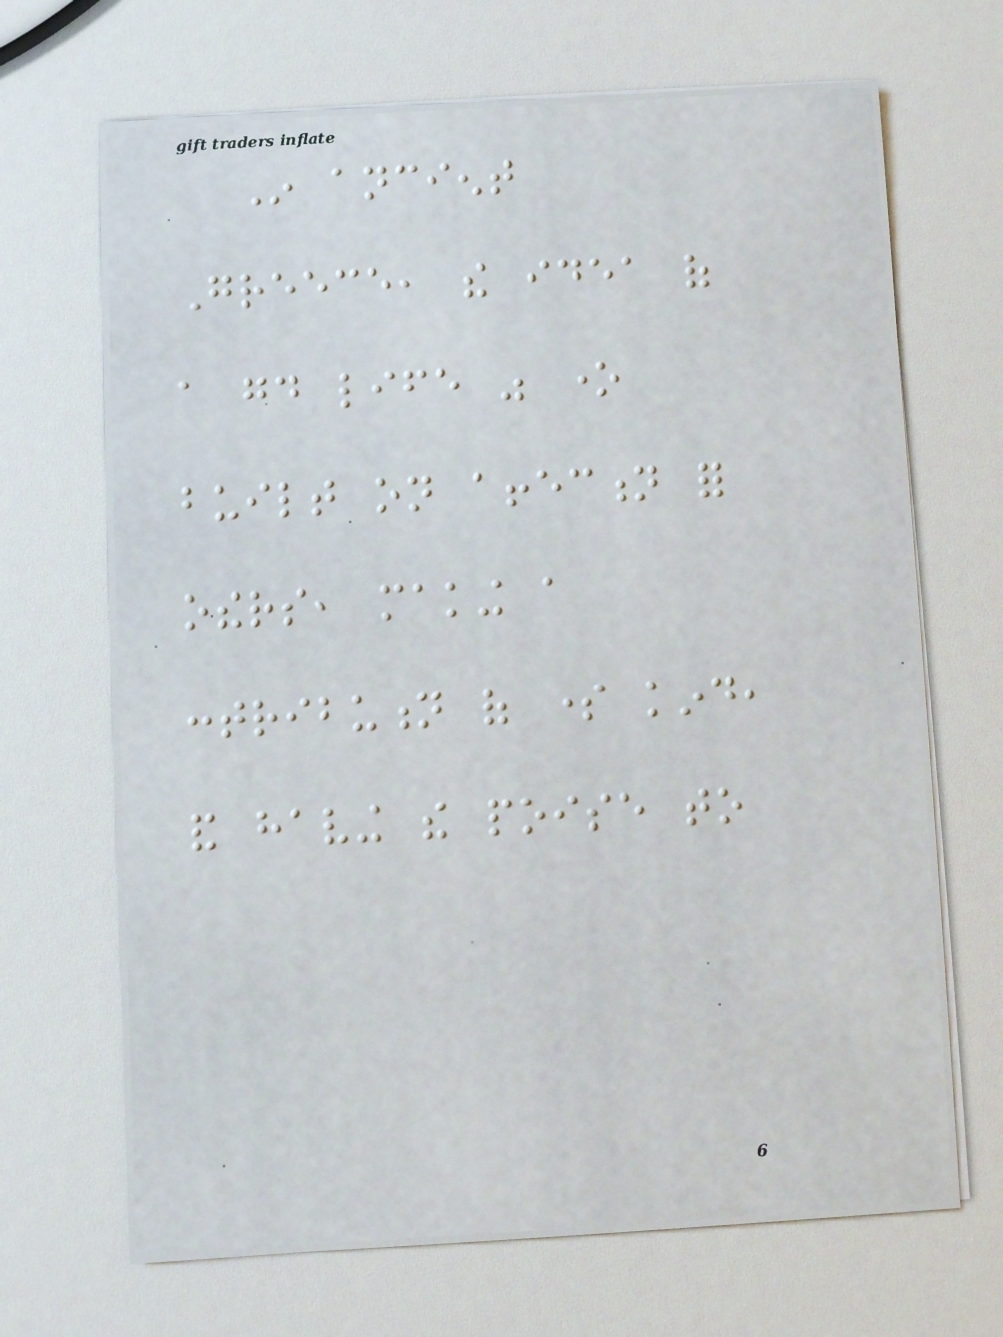In ancient
Greece, the idea of
a good life was one
built on affection for
others, making a
contribution of some kind,
and having the poise to
